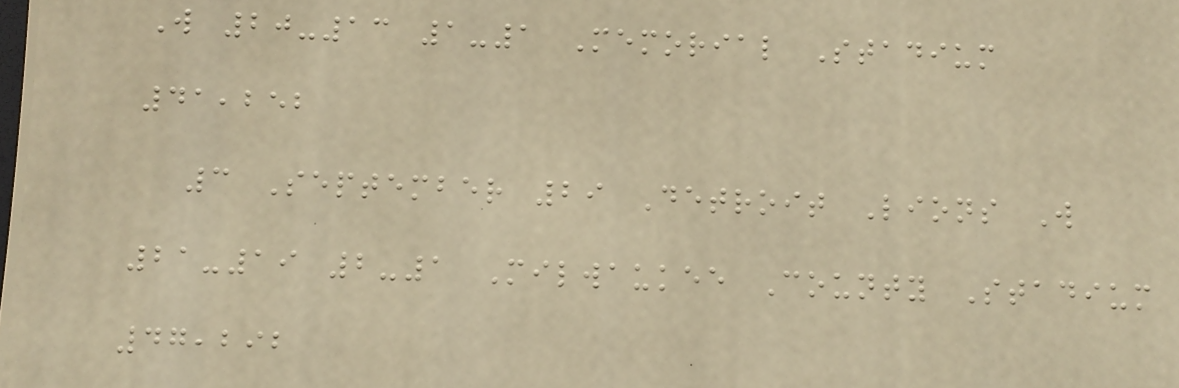W 20-13 1-1 Memorial Stadium
41,252
3 September 29 Detroit Lions W
21-19 2-1 Milwaukee County Stadium
47,292
